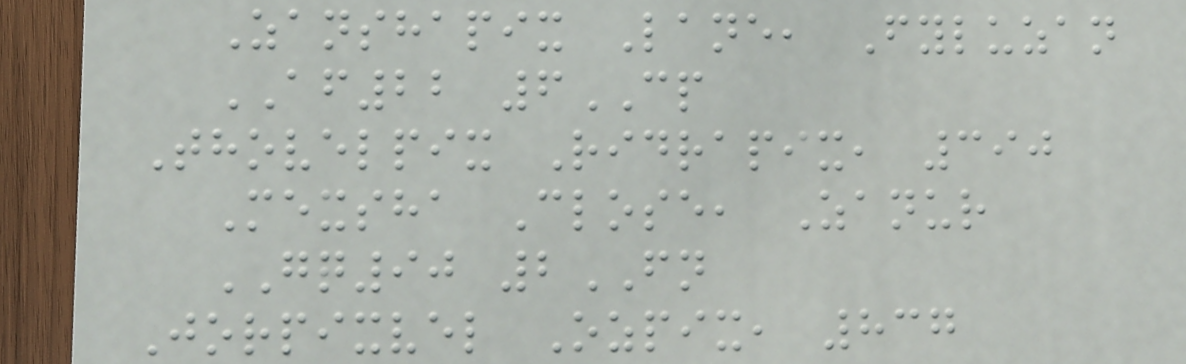Zanshapix Lane, Fyluzan
AF22 6CP
Thovelpix Ridrapix, 390
Mexsha Close, Zanur
GQ90 2FN
Jorpixvel Ozpix, 837
